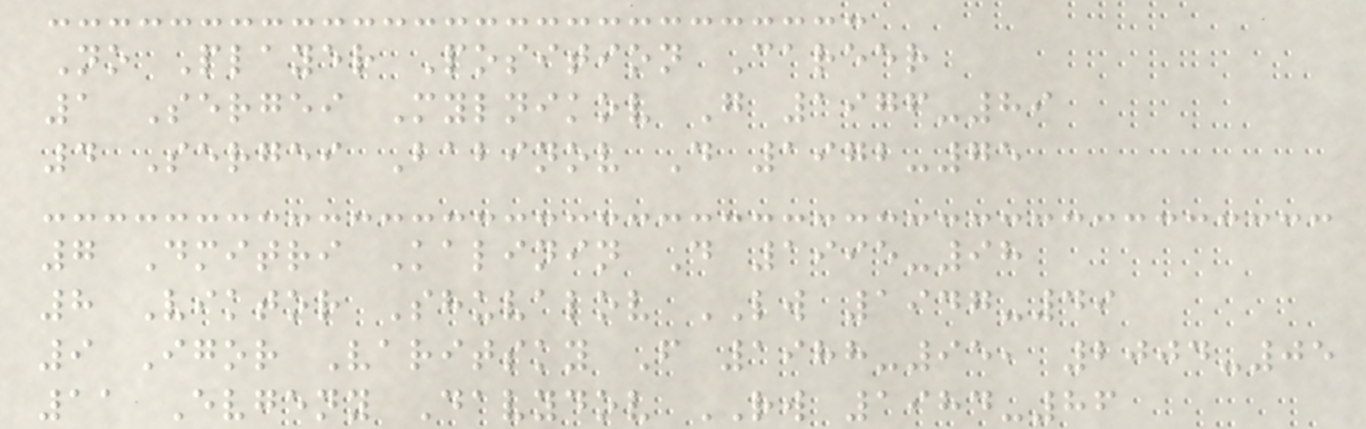No Player Position Career
1 Sergei Mylnikov G 1976-89
4 Sergei Babinov D 1972-75
7 Dmitri Kalinin D 1995-98
8 Viktor Shuvalov LW 1947-49
9 Igor Varitsky F 1988-95, 2004-05
11 Evgeny Davydov RW 1984-86
